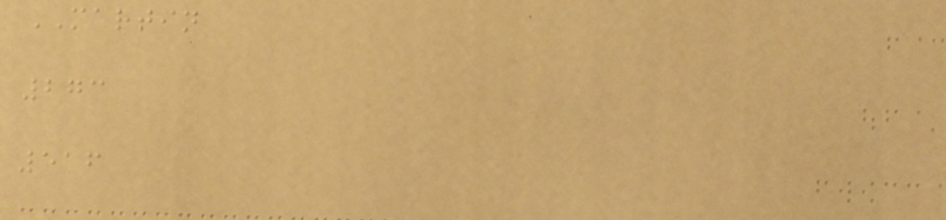MARTIN
273
516
